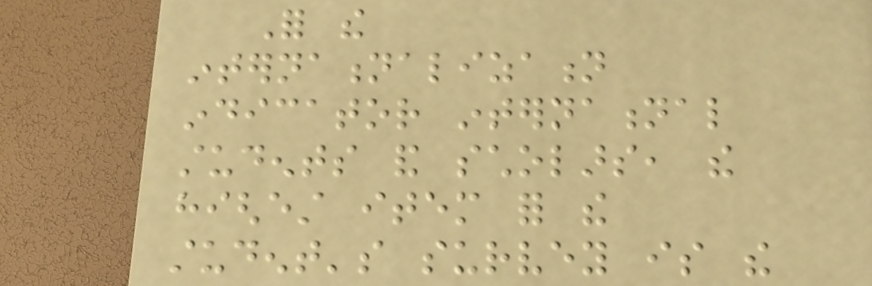For the
internationalization
indicator international
students and scholars, the
highest item for the
student's survey is the
